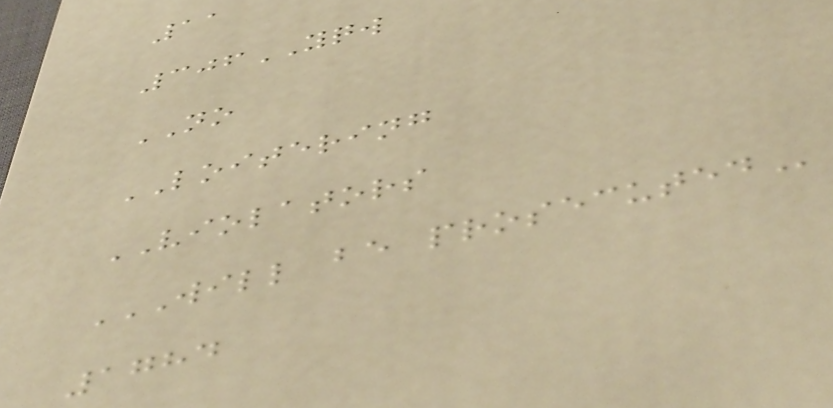11
306YQW
NO
LOITERING
VIOLATORS
WILL BE PROSECUTED
1784
